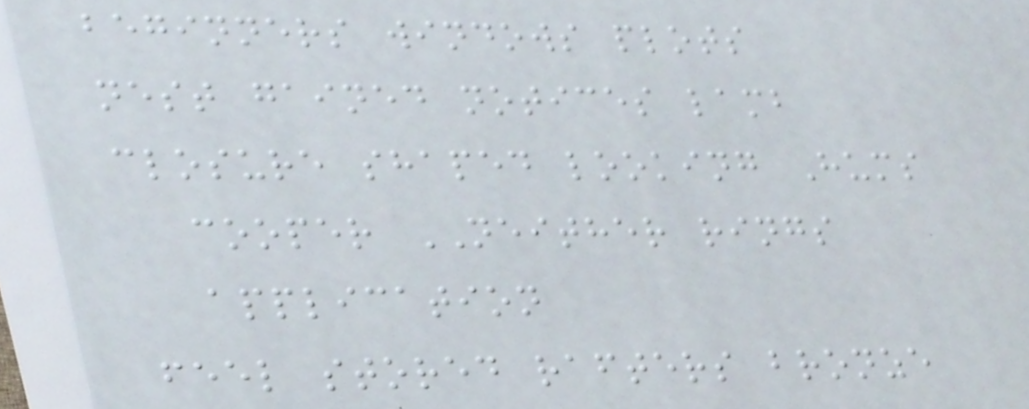beginners windows plots
nest gained notices lamb
closure shaped looking Hums
cooper NEITHER rings
application
feel stored rafters bronze
